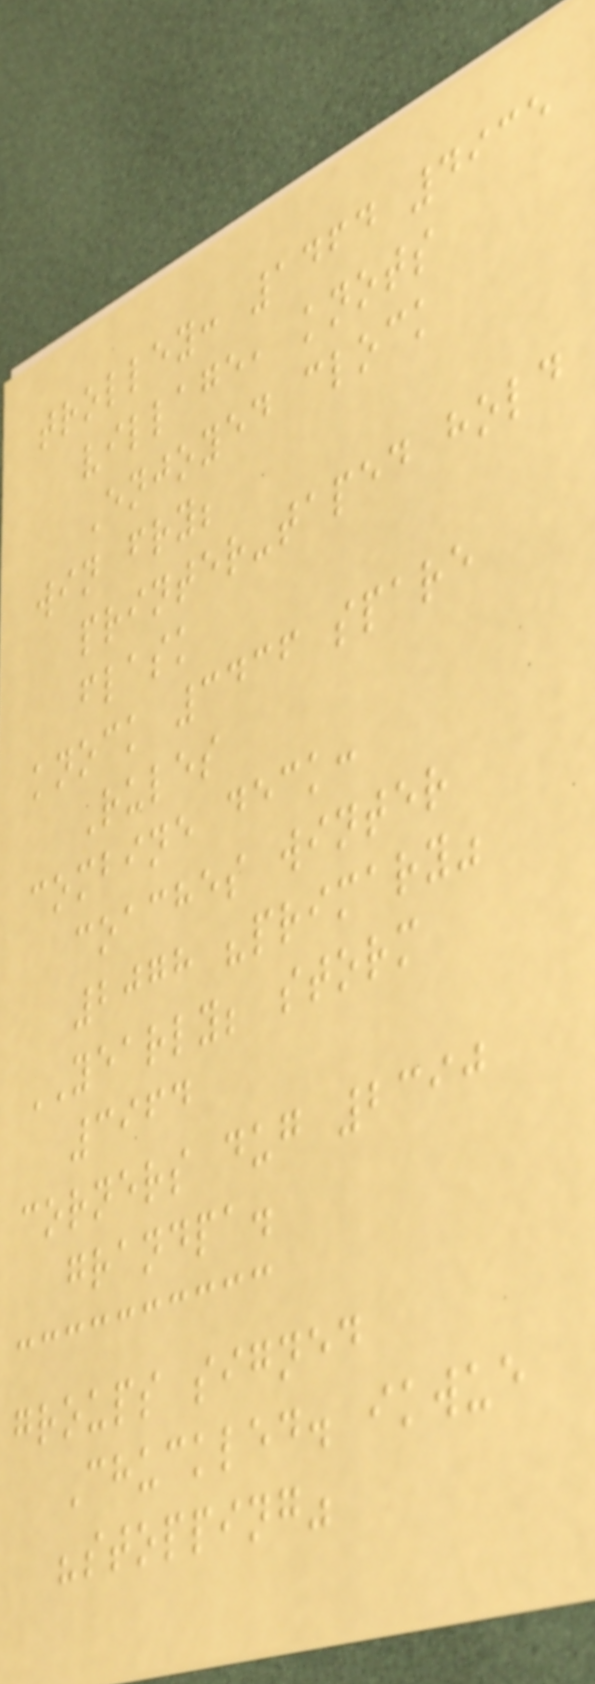trolley: 1464 4935
village, knots
Enjoyed clock
win fry;
printer-taped hold
flask
knock 3436 spare
Rules
combine deck:
coaches winter
2078 "primary"
YEARLY; storm
3964
corners dug 2390
grandpa.
groups signed
Chuckled. ikwue
"stopping"
